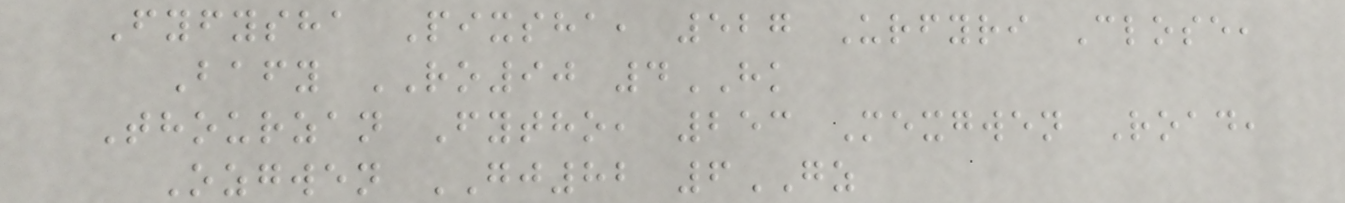Fyfysha Pixsha, 527 Urfyri Close,
Bafy RO90 4HK
Thourzan Fytho, 253 Mexgwen Road,
Ozgwen GJ82 6GZ
